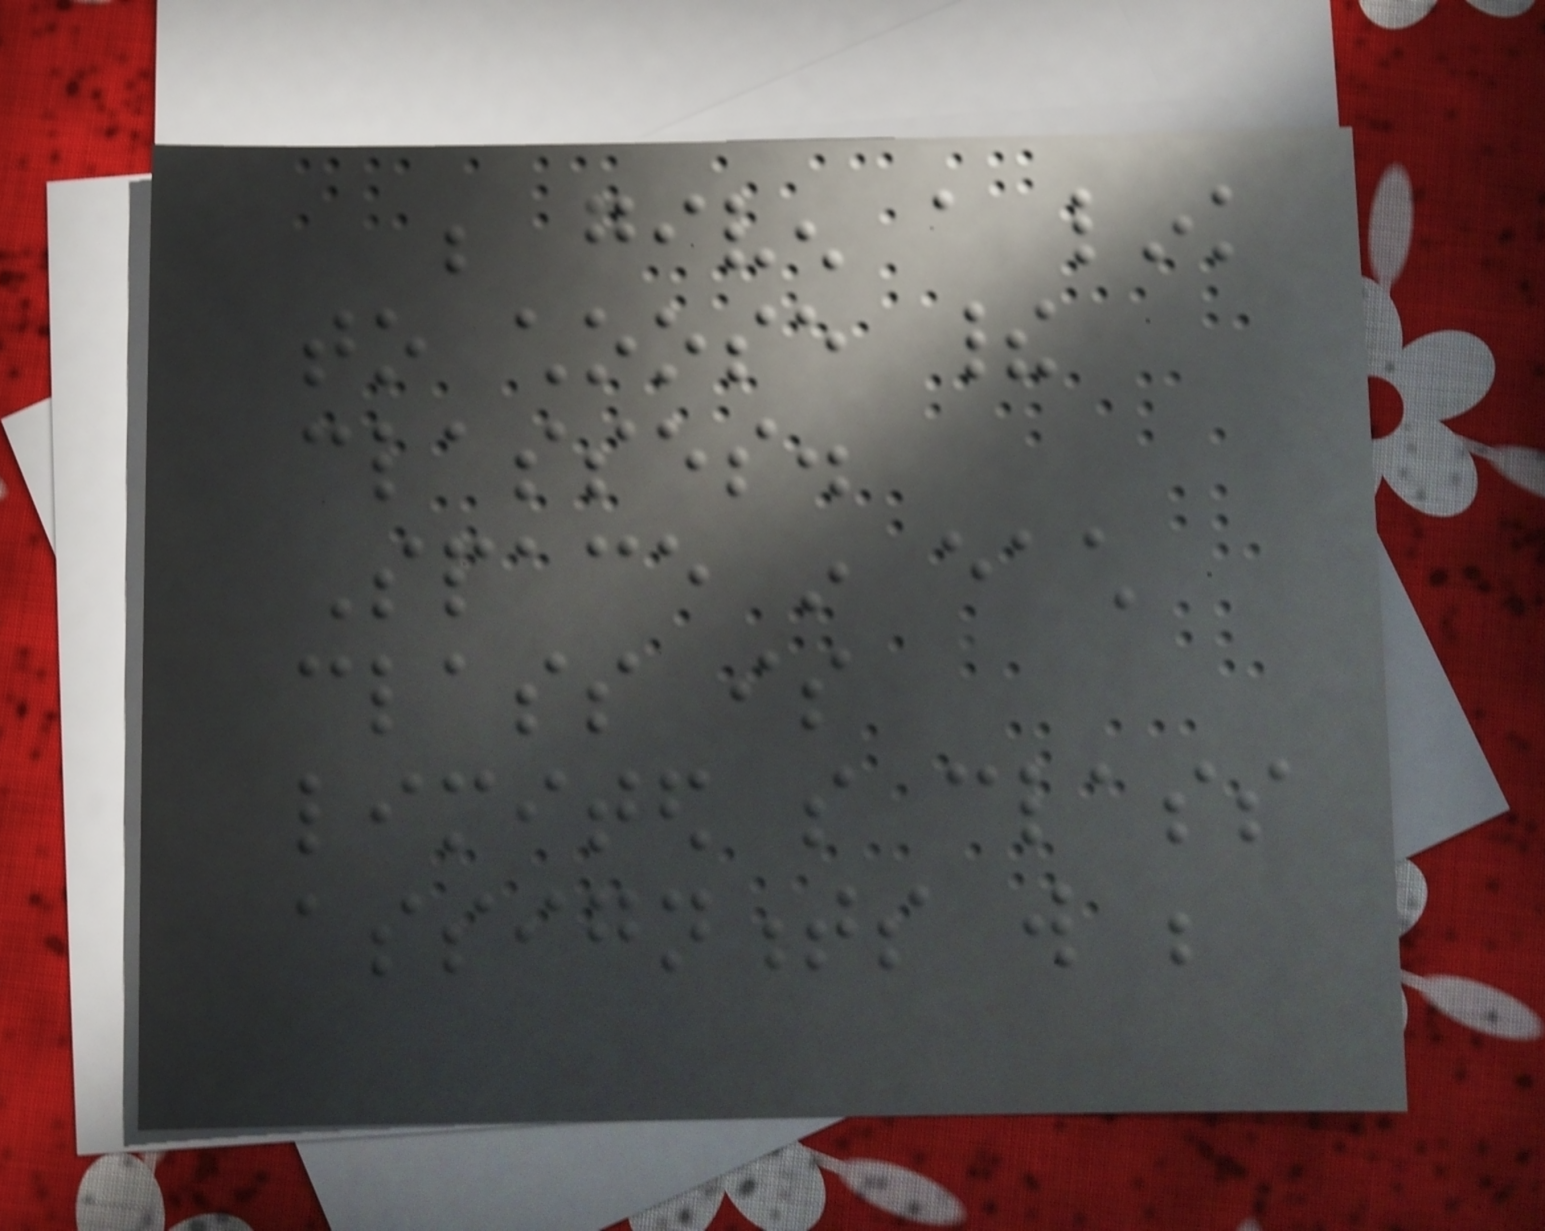be given a link
to choose their
classes.
Space in each
class is
limited so class
assignments will be
